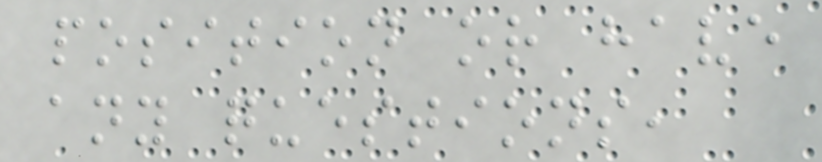position or have
any questions,
